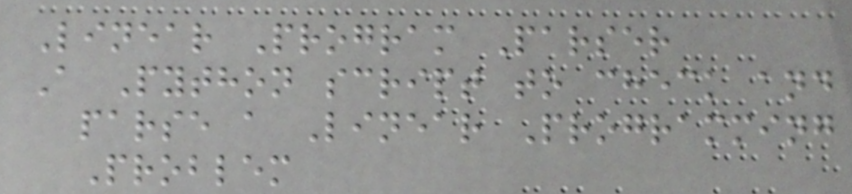Linear Program Parser
A Python script to check and
parse a Linear Programming
Problem
